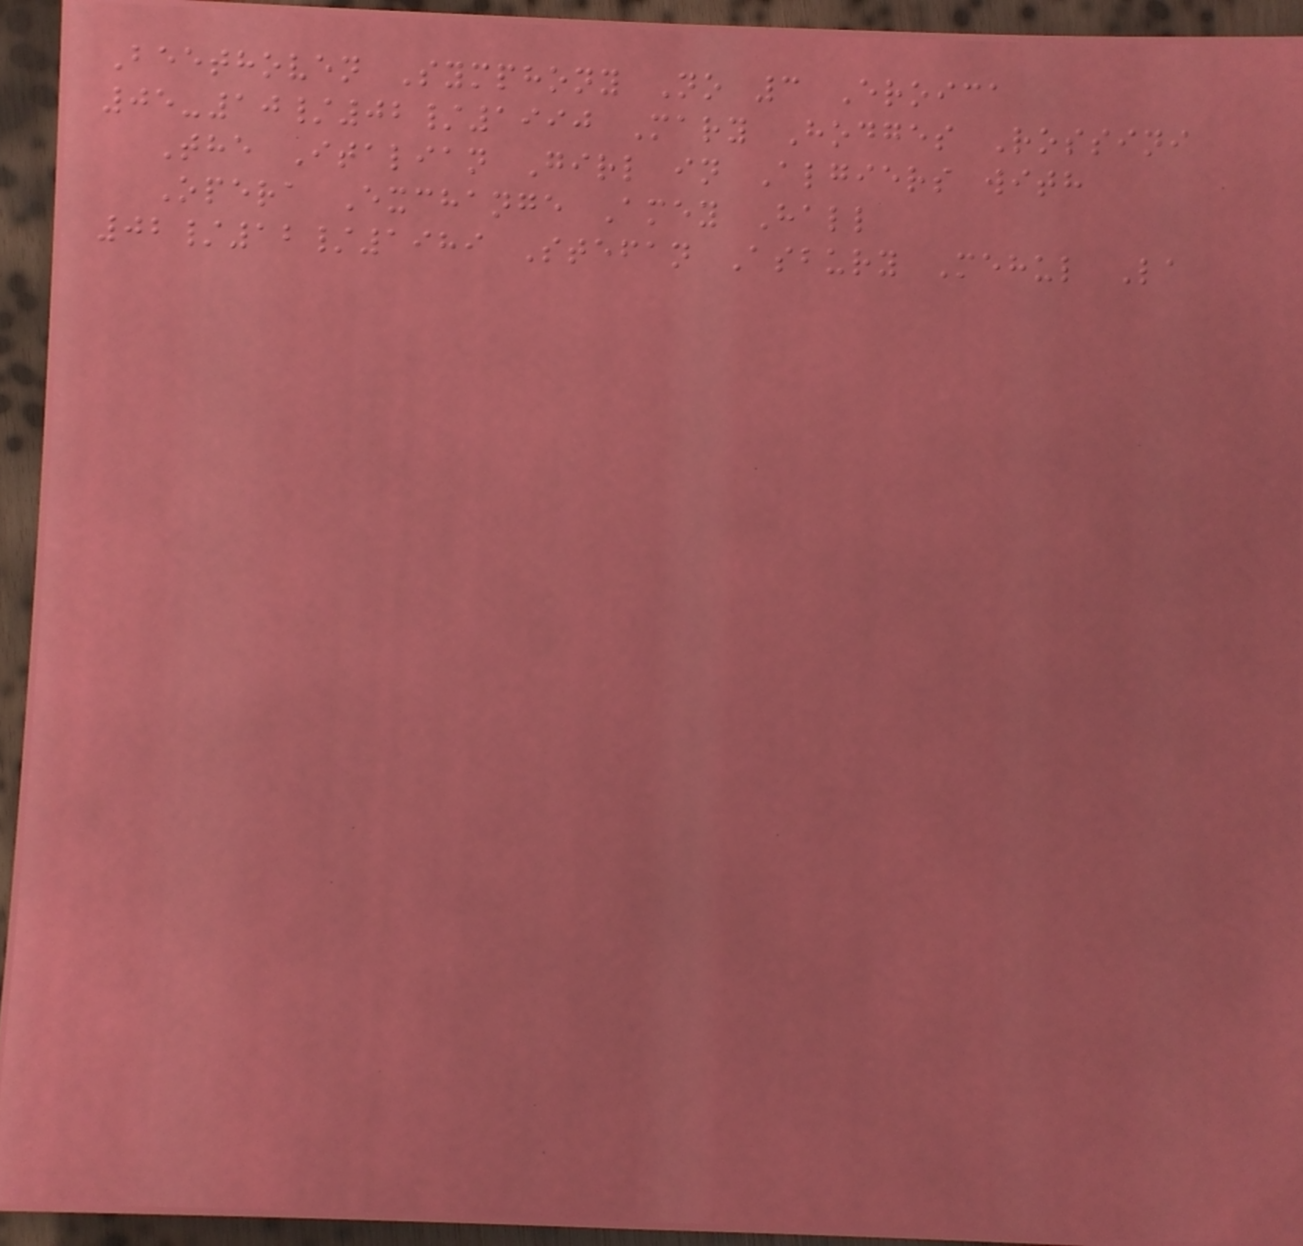Beethoven Symphony No 3 Eroica
05-10/02/1990 Mary Hodges Rossini
The Italian Girl in Algiers with
Opera Exchange Amey Hall
02/12/1989 Stefan Asbury Mehul La
